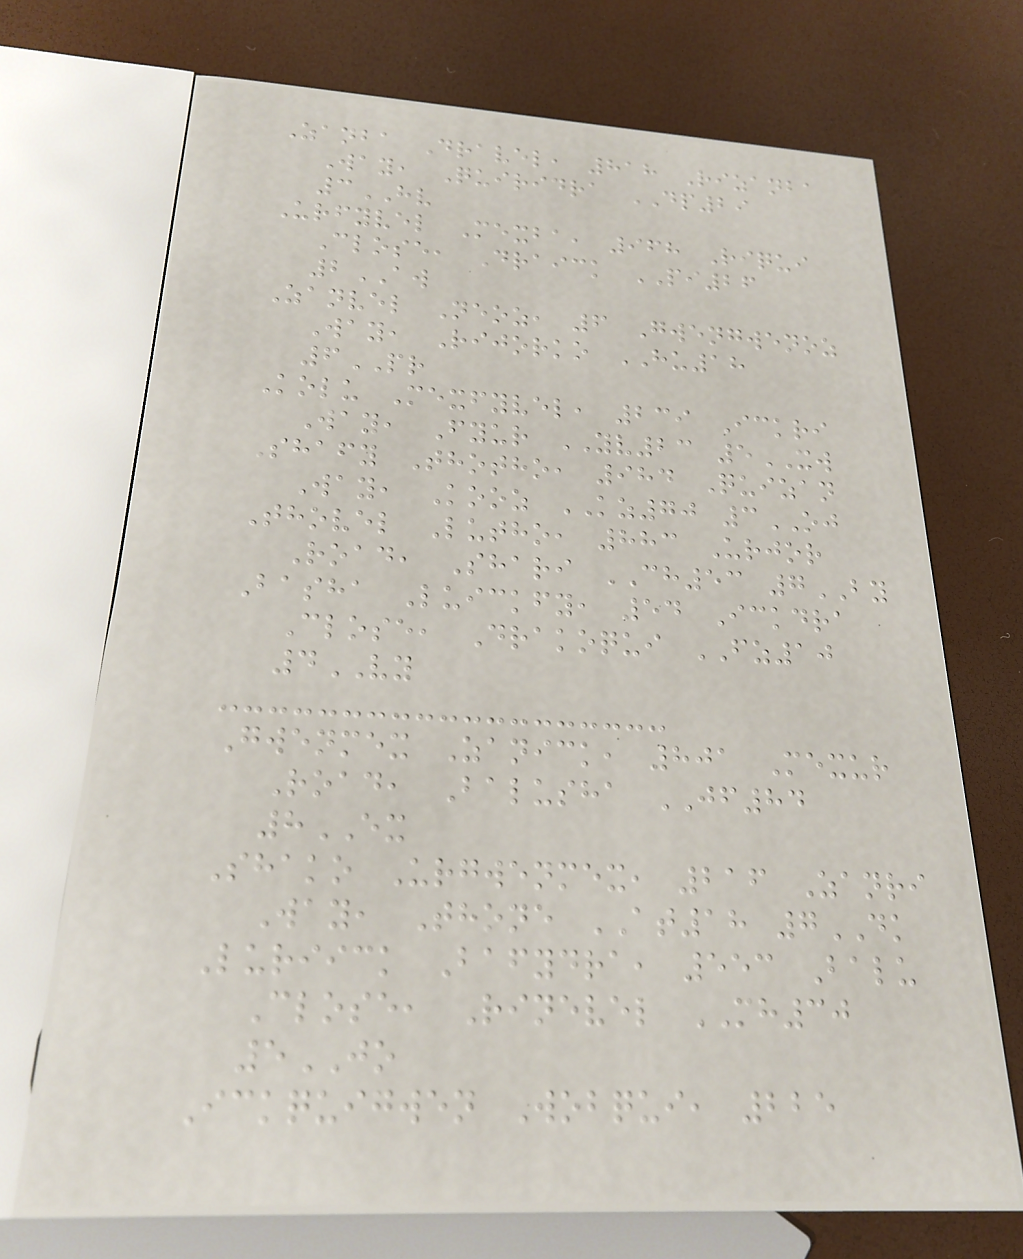Zanba Dravel, 818 Rizanba
Way, Quiridra DP29
3HV
Urfyvel Mexba, 968 Riqui
Close, Draick PI26
2AW
Zanvel Neoz, 6 Gwengwenoz
Way, Rijorko HU18
6PR
Kolu Mexfyvel, 239 Ickri
Way, Fyur YV23 5XW
Shafy Thotho, 984 Quizan
Way, Kooz KZ70 3OJ
Thovel Lutho, 883 Urjor
Road, Shari CH53 7BY
Basha Luickfy, 54 Ickdra
Close, Drakoqui FZ10
4VY
Gwenmex Zanick, 801 Mexur
Road, Balusha JF84
8EX
Shako Urgwenmex, 216 Zanri
Way, Thone AT18 7DK
Luriick Bafydra, 553 Balu
Close, Rinevel MH30
5JO
Ickquigwen Wobqui, 225
